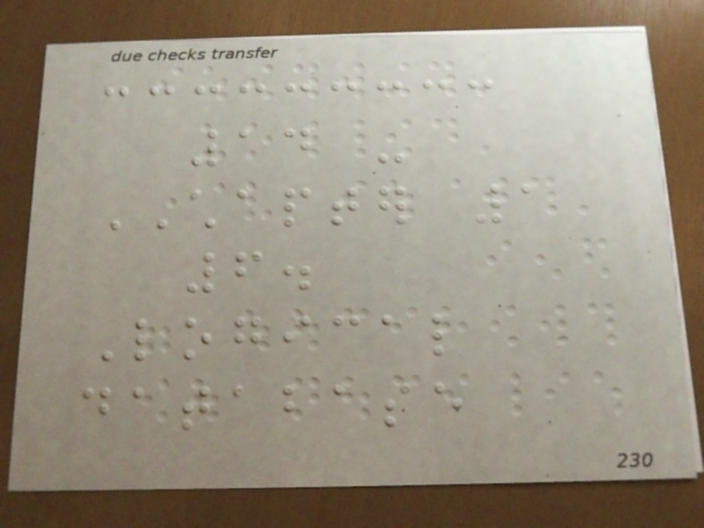14 -
CHAPTER 1
6.
Logical
database
